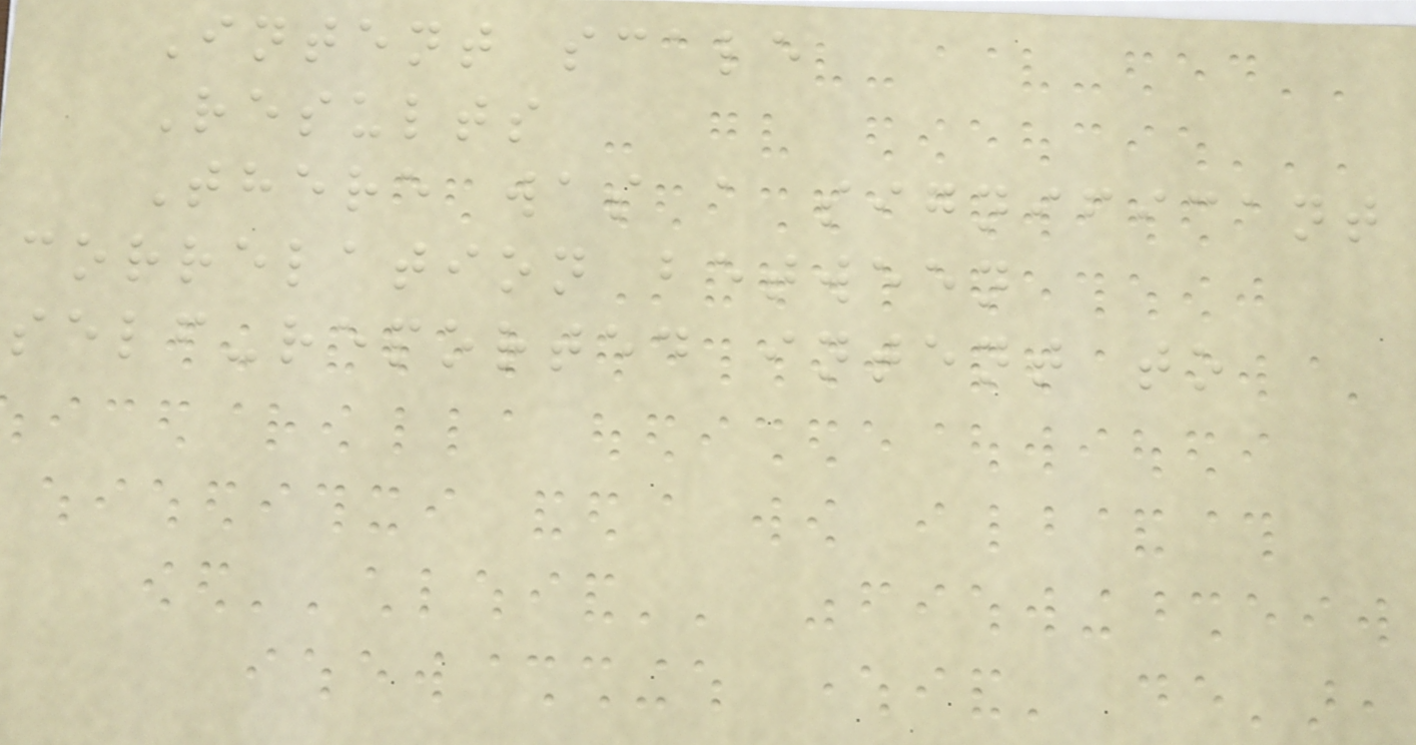Intent scale
Results
There was a significant
correlation between
self-reported intent to
